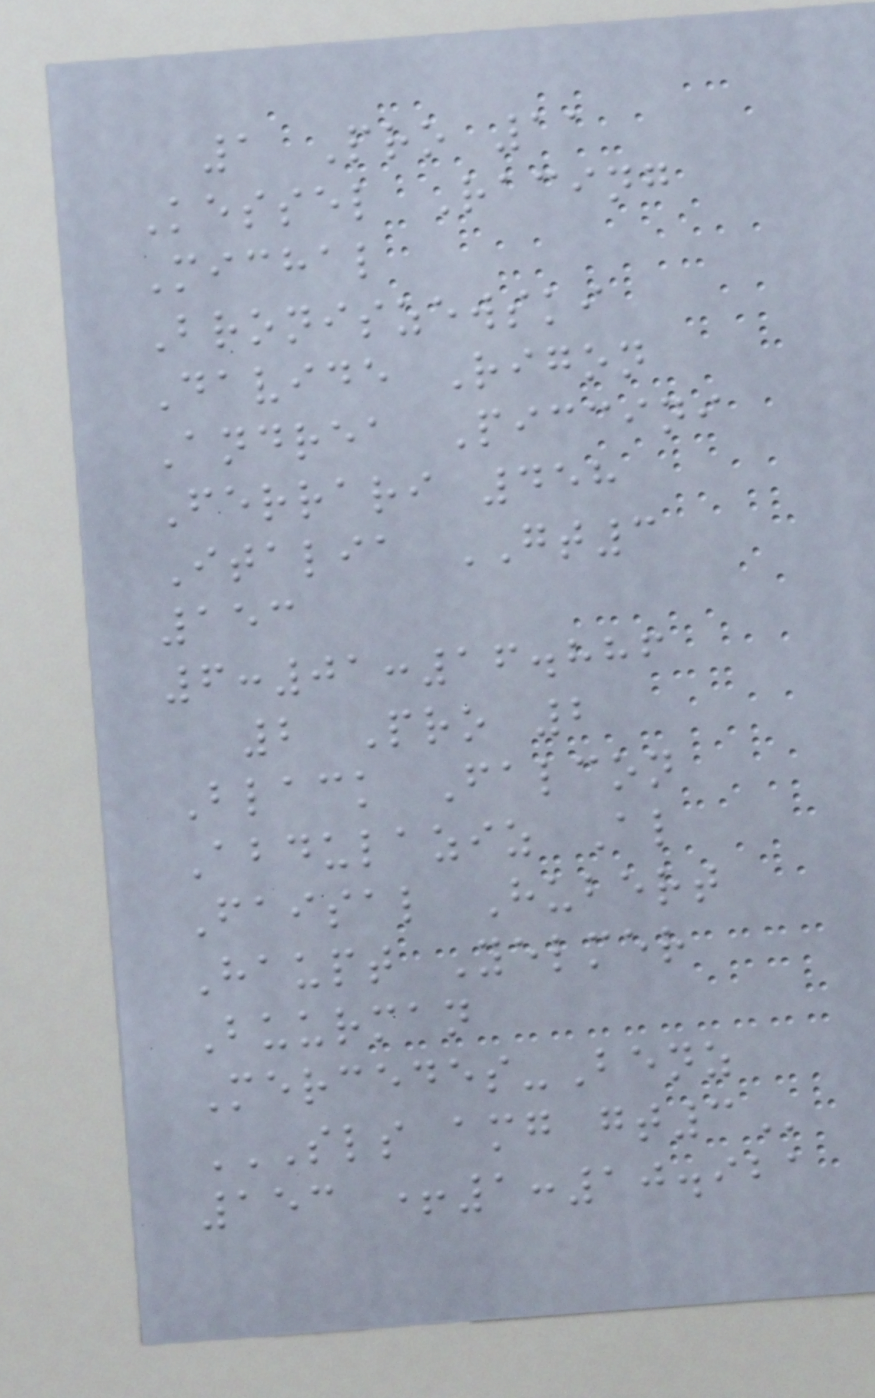1 Pro 11
Kessel Racing
Michal
Broniszewski
Davide Rigon
Andrea Piccini
Ferrari 458
Italia GT3
153
6:01:16.886
2 Pro 2
Black Falcon
Abdulaziz Al
Faisal Hubert
Haupt Yelmer
Buurman
Mercedes-Benz
SLS AMG GT3
153 +1:10.921
